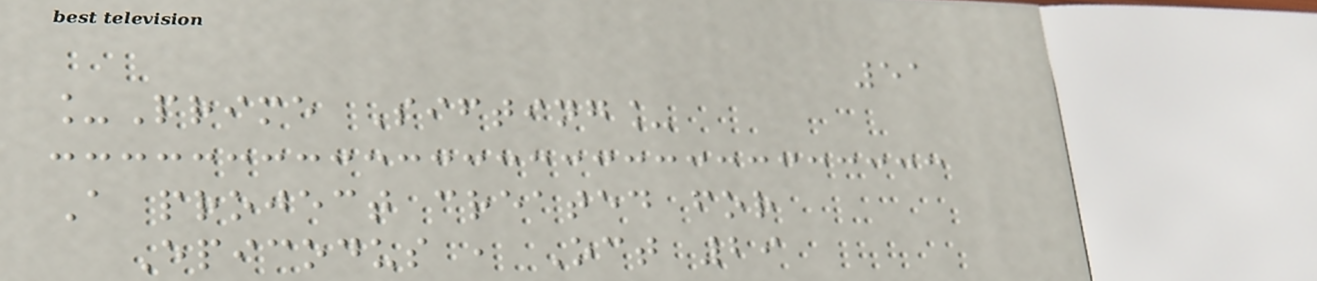51
_Prime Sifting_
A project created for
Epicodus , Oct 29
